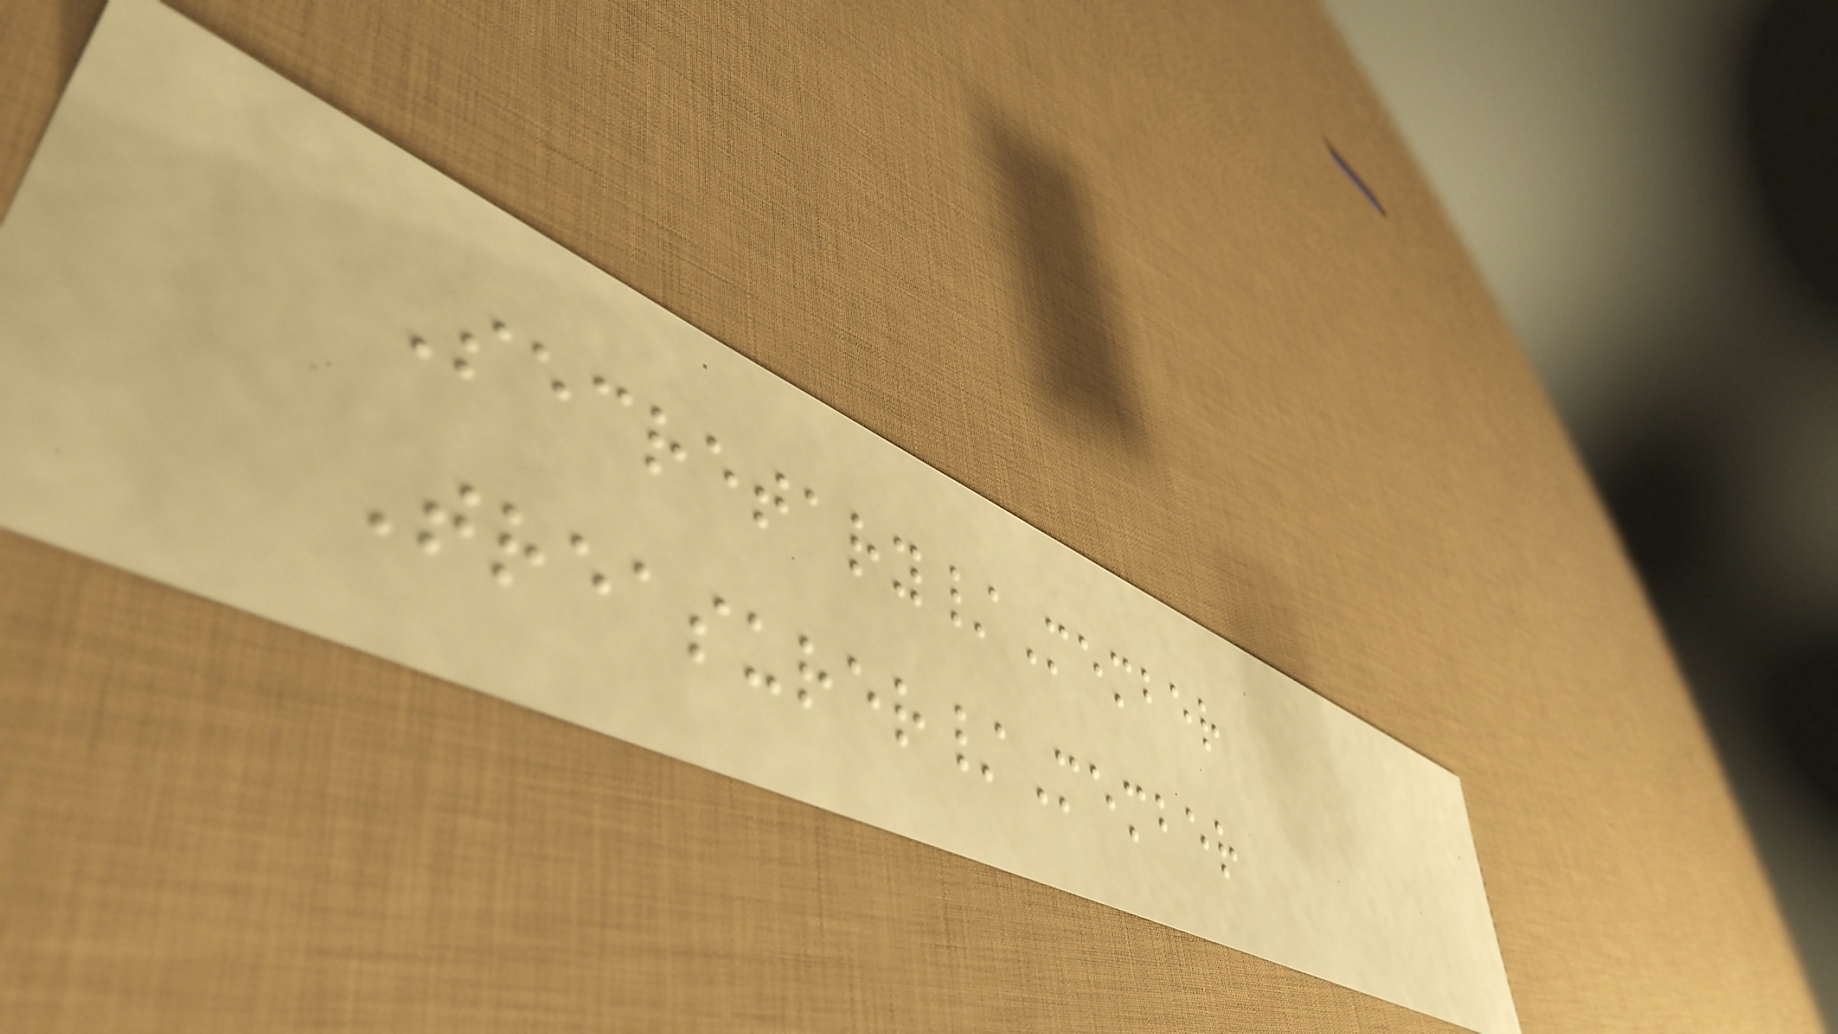Secretary/Member
Treasurer/Member
